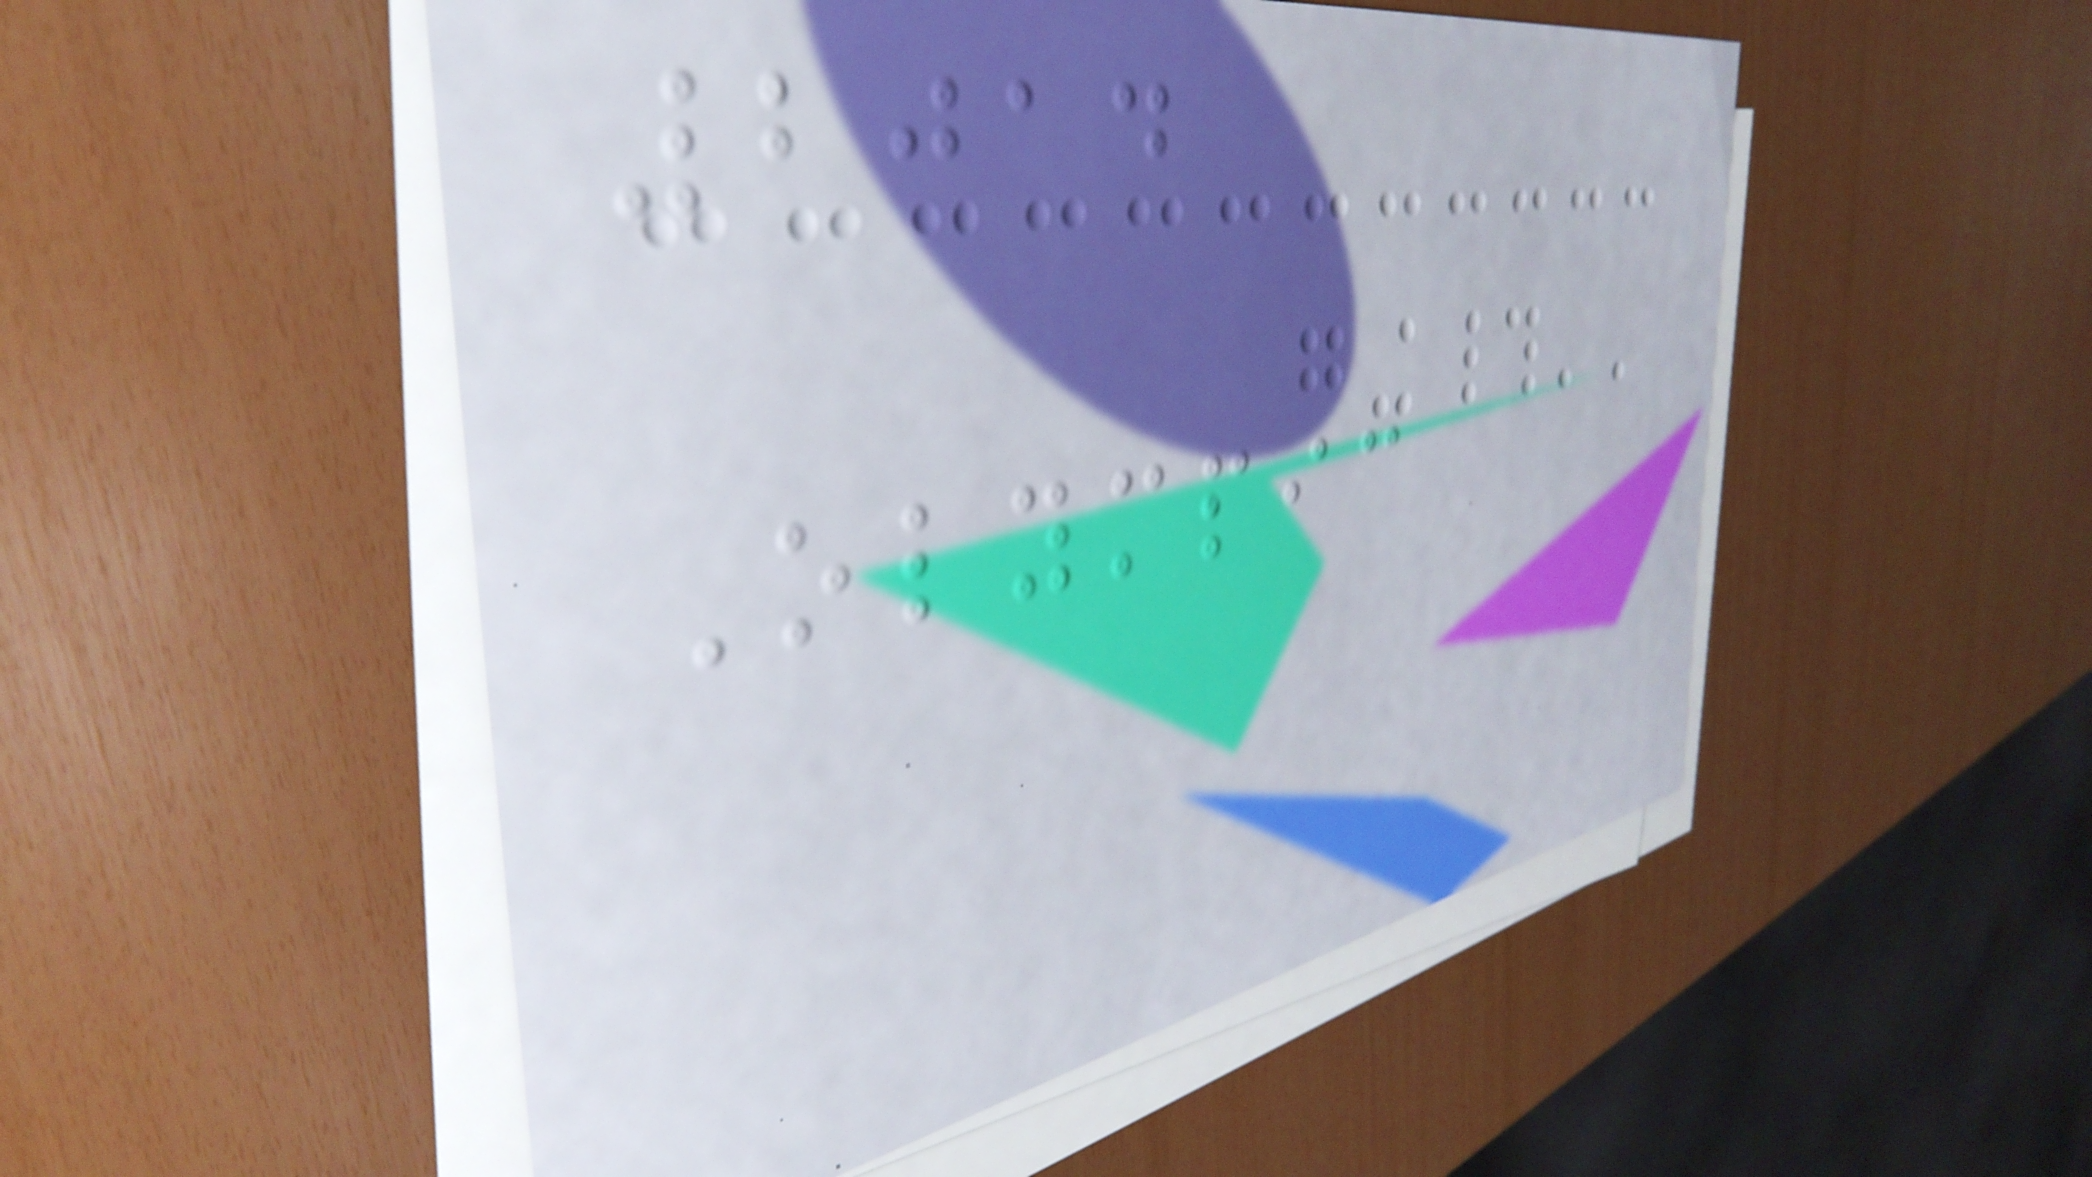2014
Olympic
